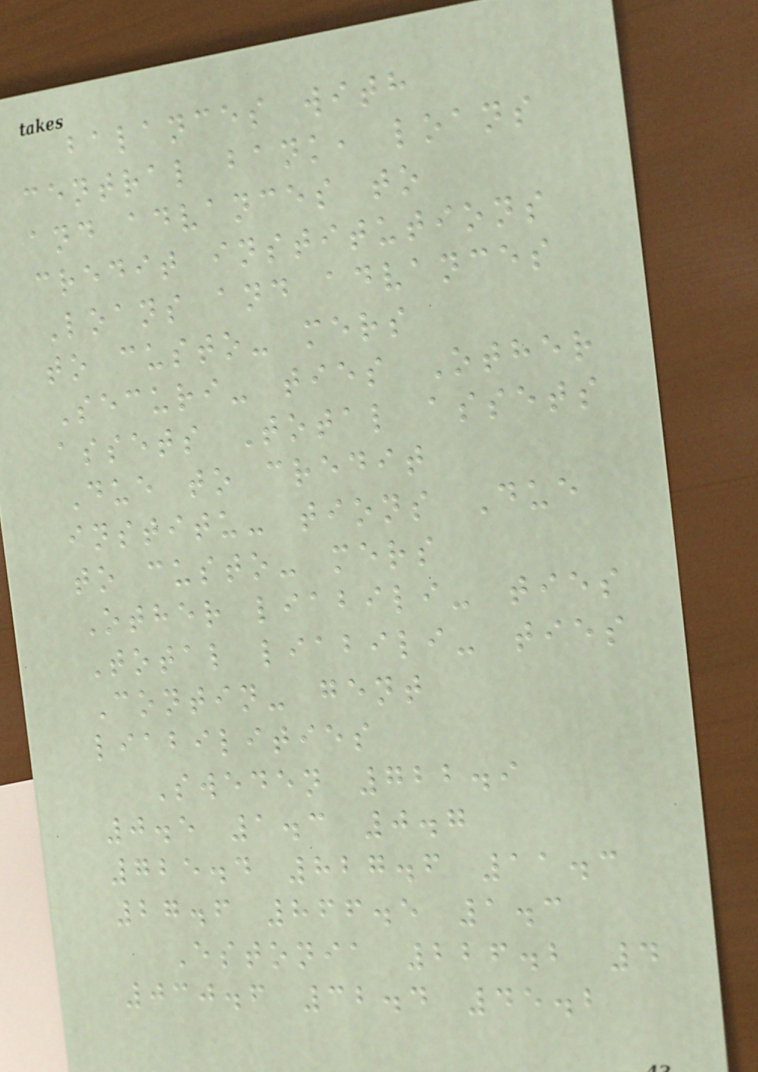balances with
central bank, loans
and advances to
credit institutions
Loans and advances
to custo- mers
Securi- ties Other
assets Total assets
Due to credit
institu- tions Due
to custo- mers
Other liabili- ties
Total liabili- ties
Contin- gent
liabilities
Sweden 722.9
0.5 1.3 0.7
725.4 827.6 11.3
27.6 866.5 1.3
Estonia 226.2 4
030.6 32.4 45.2
